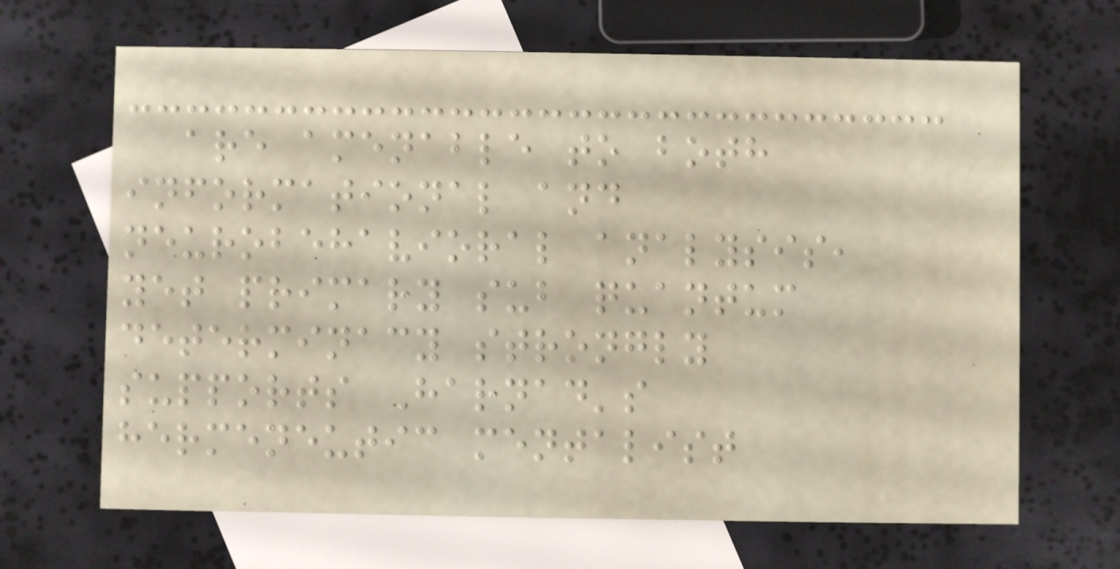are amenable to both
informational and
neurobehavioral analysis,
yet primary sub quantum
determinacy strongly
supports Harnad's
hermeneutic mentalist
